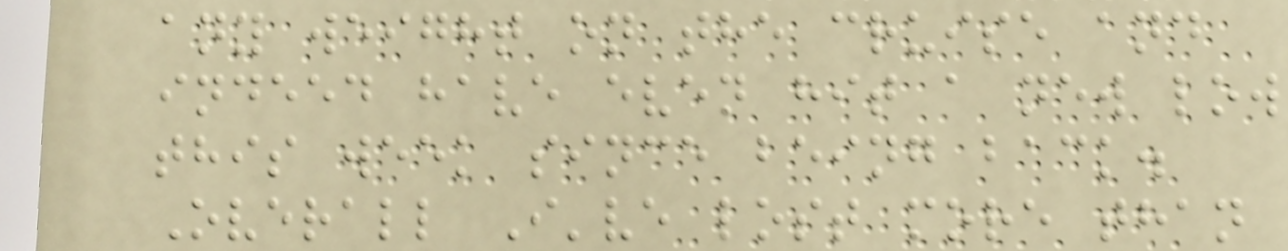any weight on the cruise and
indeed have even hit a new low
this week since being back.
Overall I've lost more than
